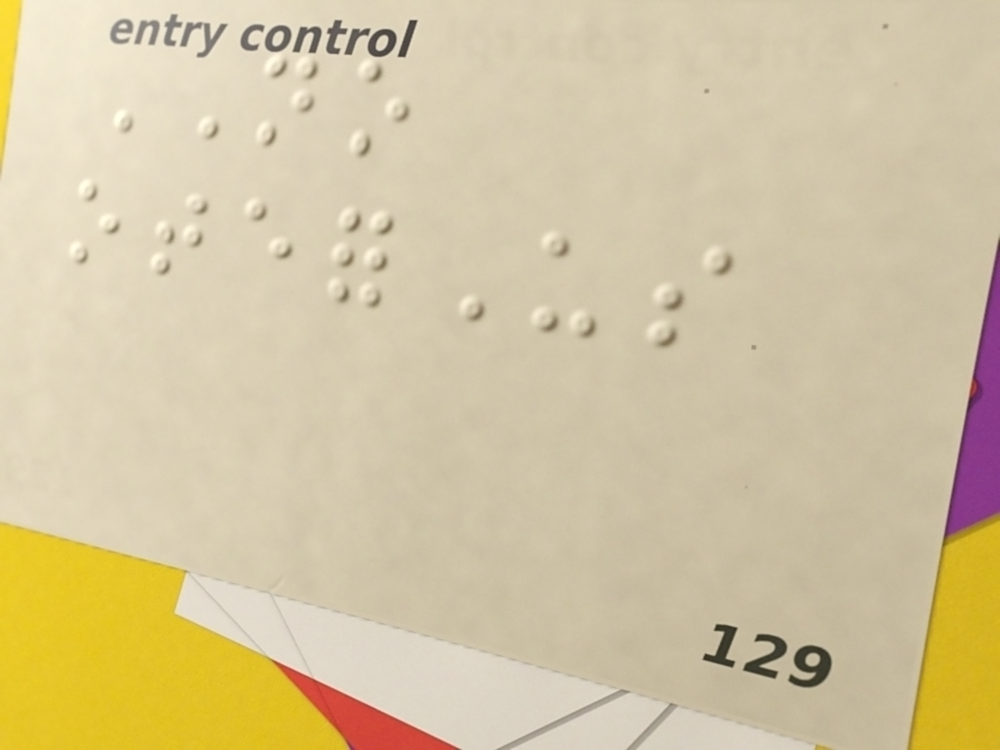NO
oteforUs
